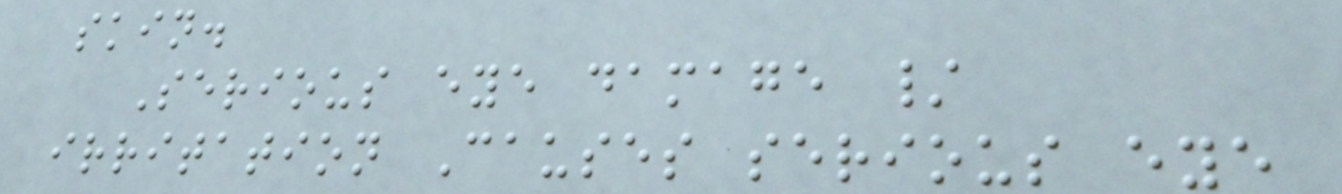skin.
Serious eye damage /
irritation Causes serious eye
